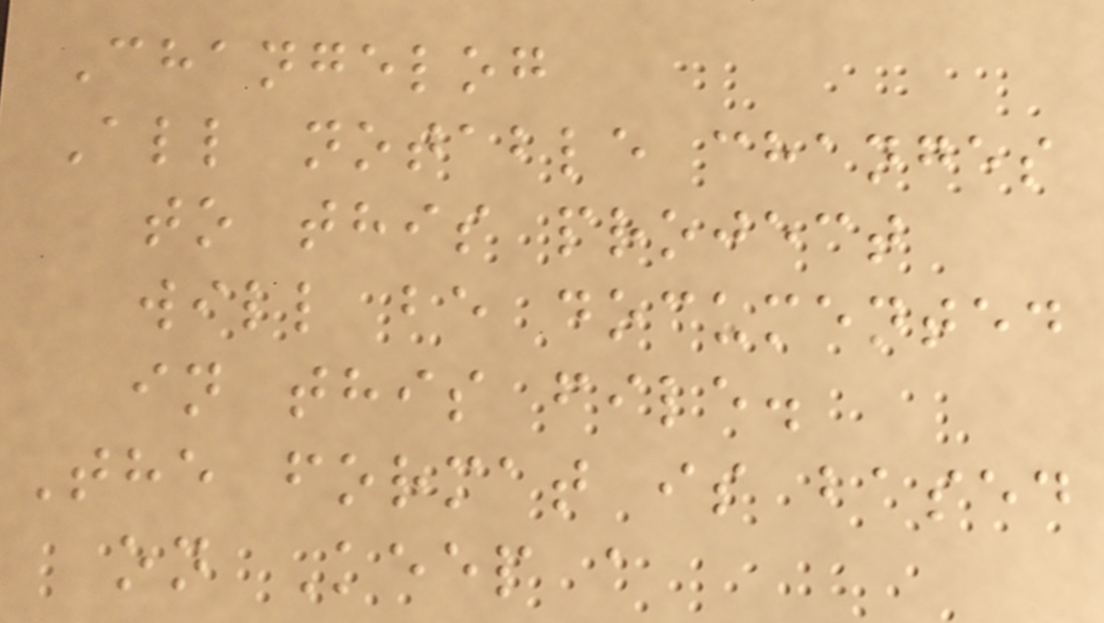Changelog
All notable changes
to this project
will be documented
in this file.
The format is based
on Keep a
